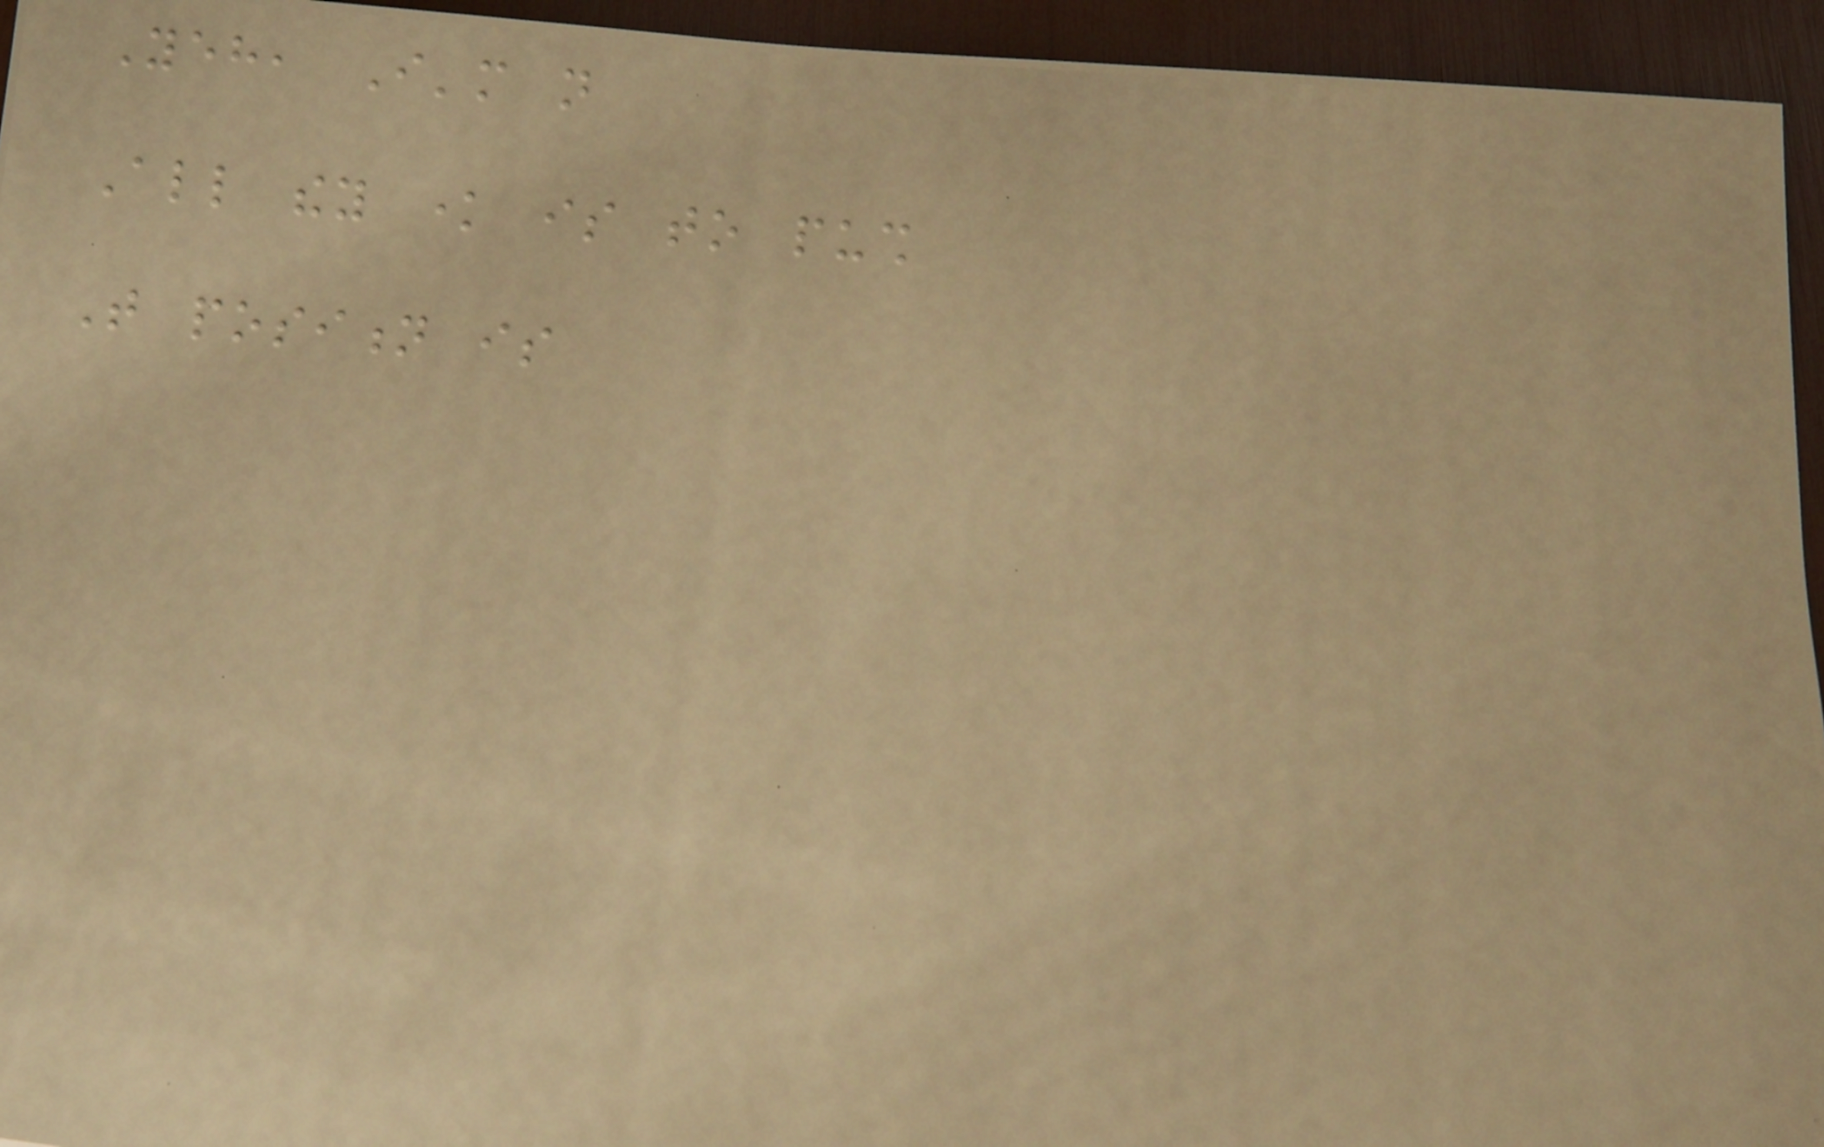Yeh, I'm not
All they know is to push
That position is
